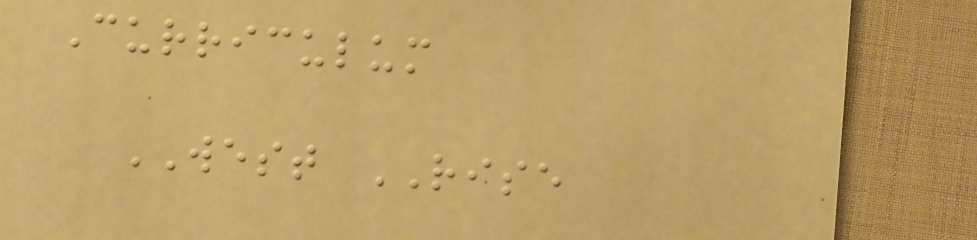Curriculum
WEST RISE
